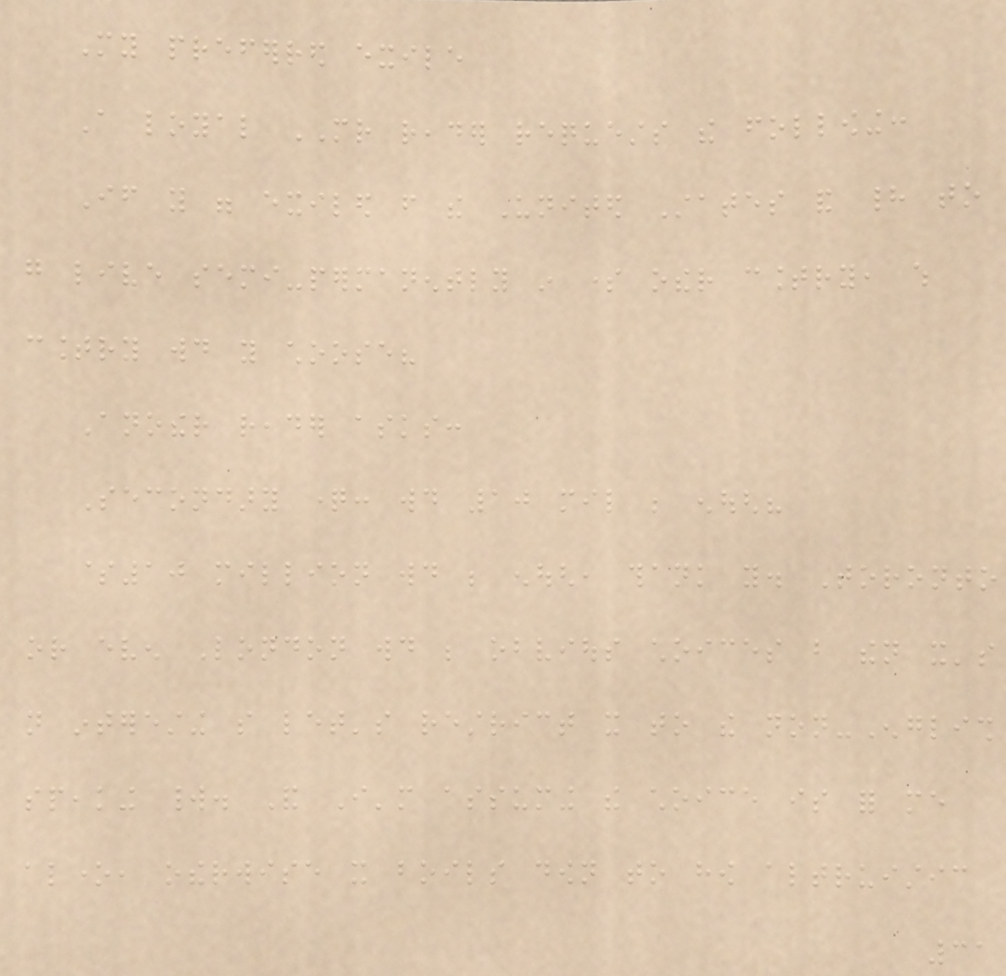My preferred exile
A loyal MR reader requests the following:
If you were exiled from the United States and had to
go live semi-permanently in some other country, which
country would you choose?
Another reader asks:
Secondary question: would 10 mil be enough?
$10 million would be enough, thank you. Toronto
or even London would be obvious choices but then it's
not interesting so let's restrict it to the non-English
speaking world. And I'm assuming the choice is for me
alone, otherwise it boils down to how altruistic
31
